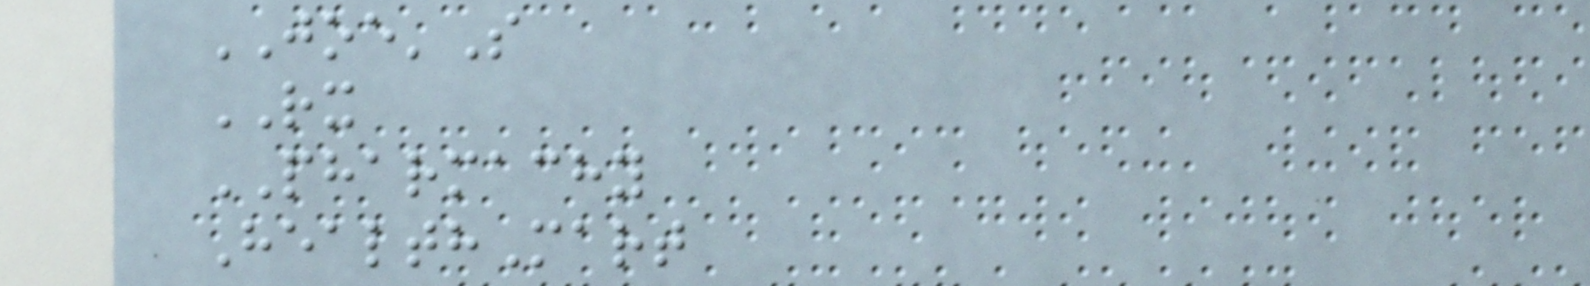JOE'S
RX
PHARMACHY
HealthMart
